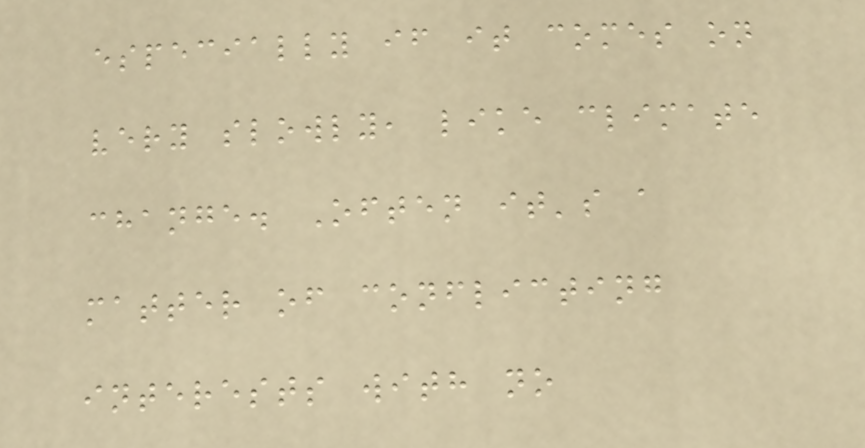especially if it comes on
very slowly, like climate
change. Often it's a
matter of conflicting
interests with no
